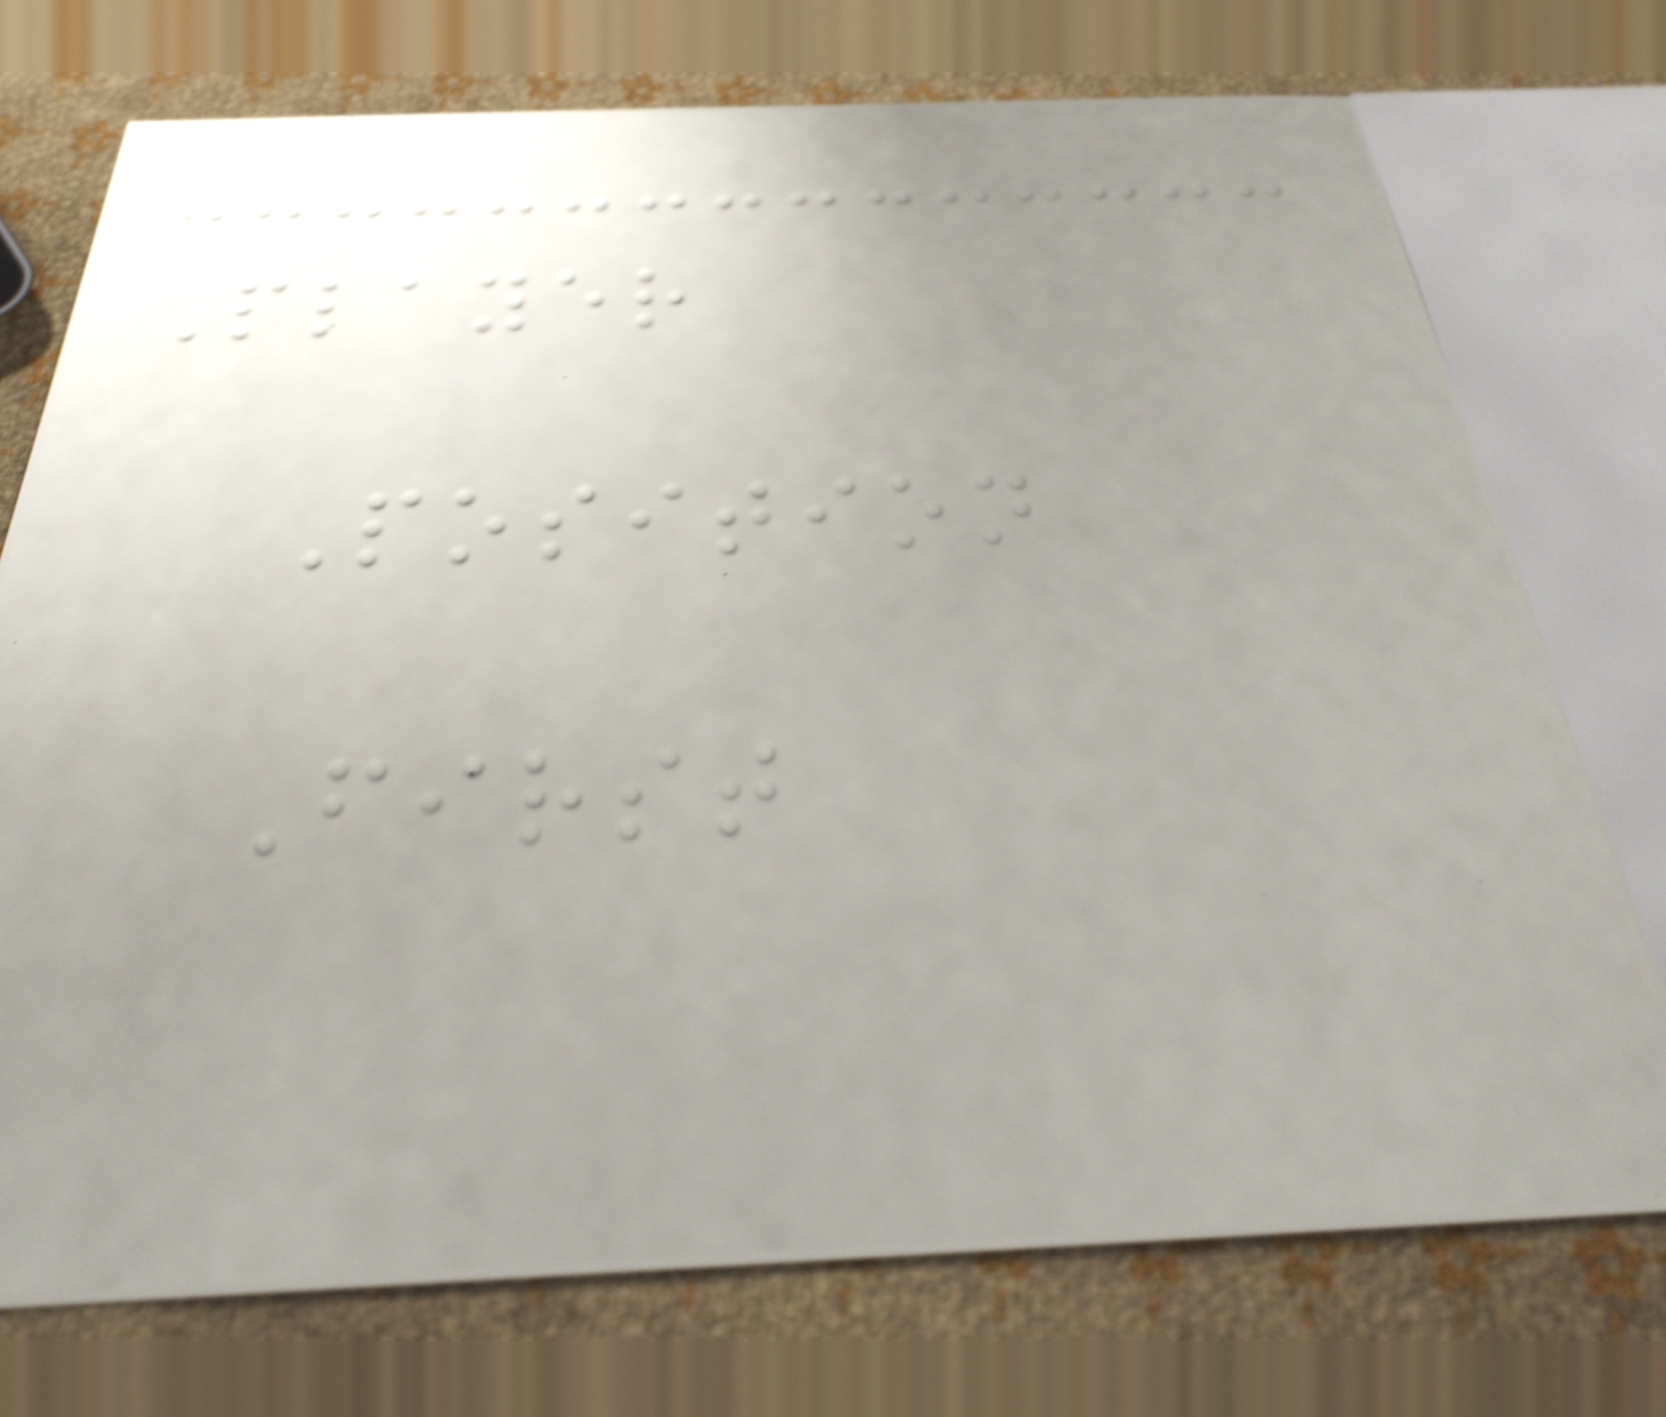Player
Position
First
